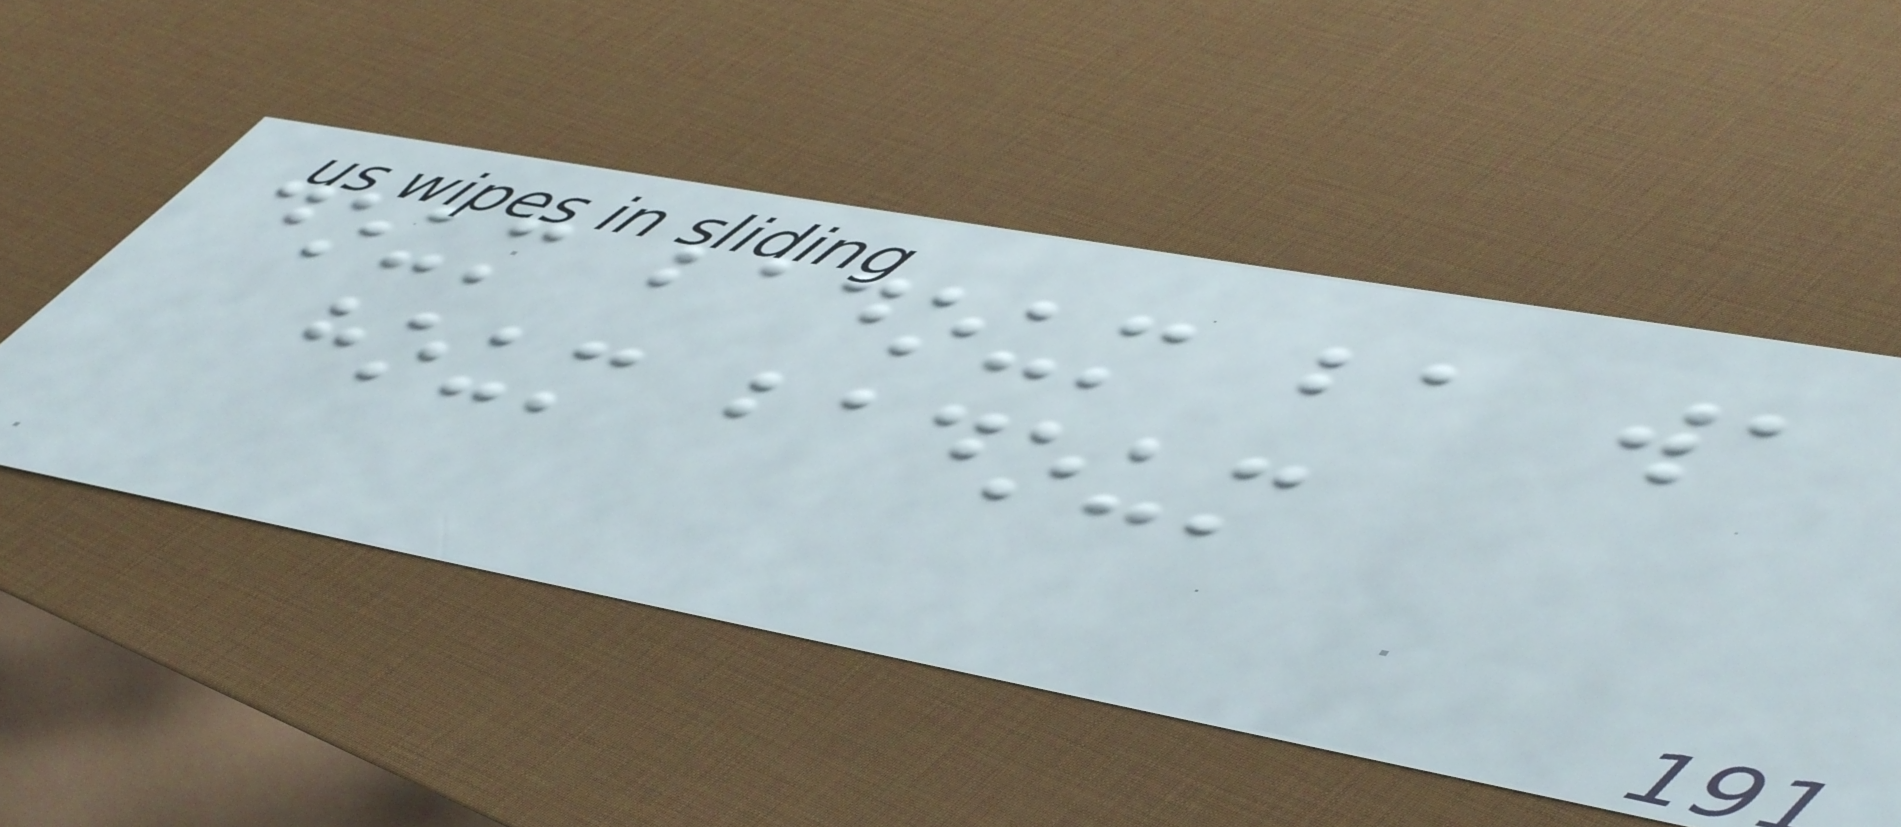doum badoum ba wa
houm badoum
